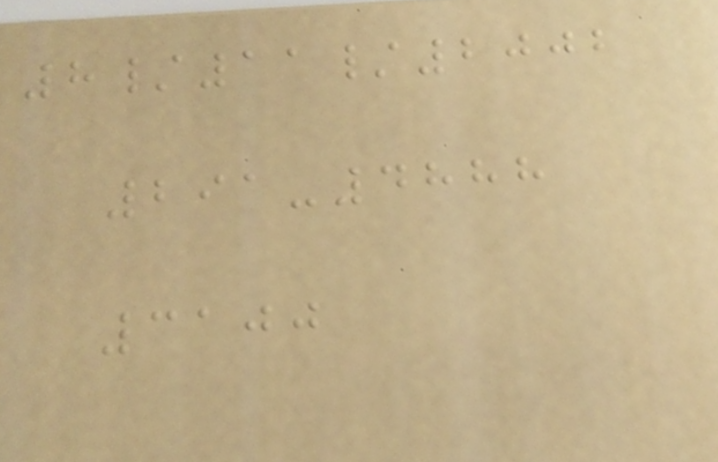8/11/2002
291-4888
3100
